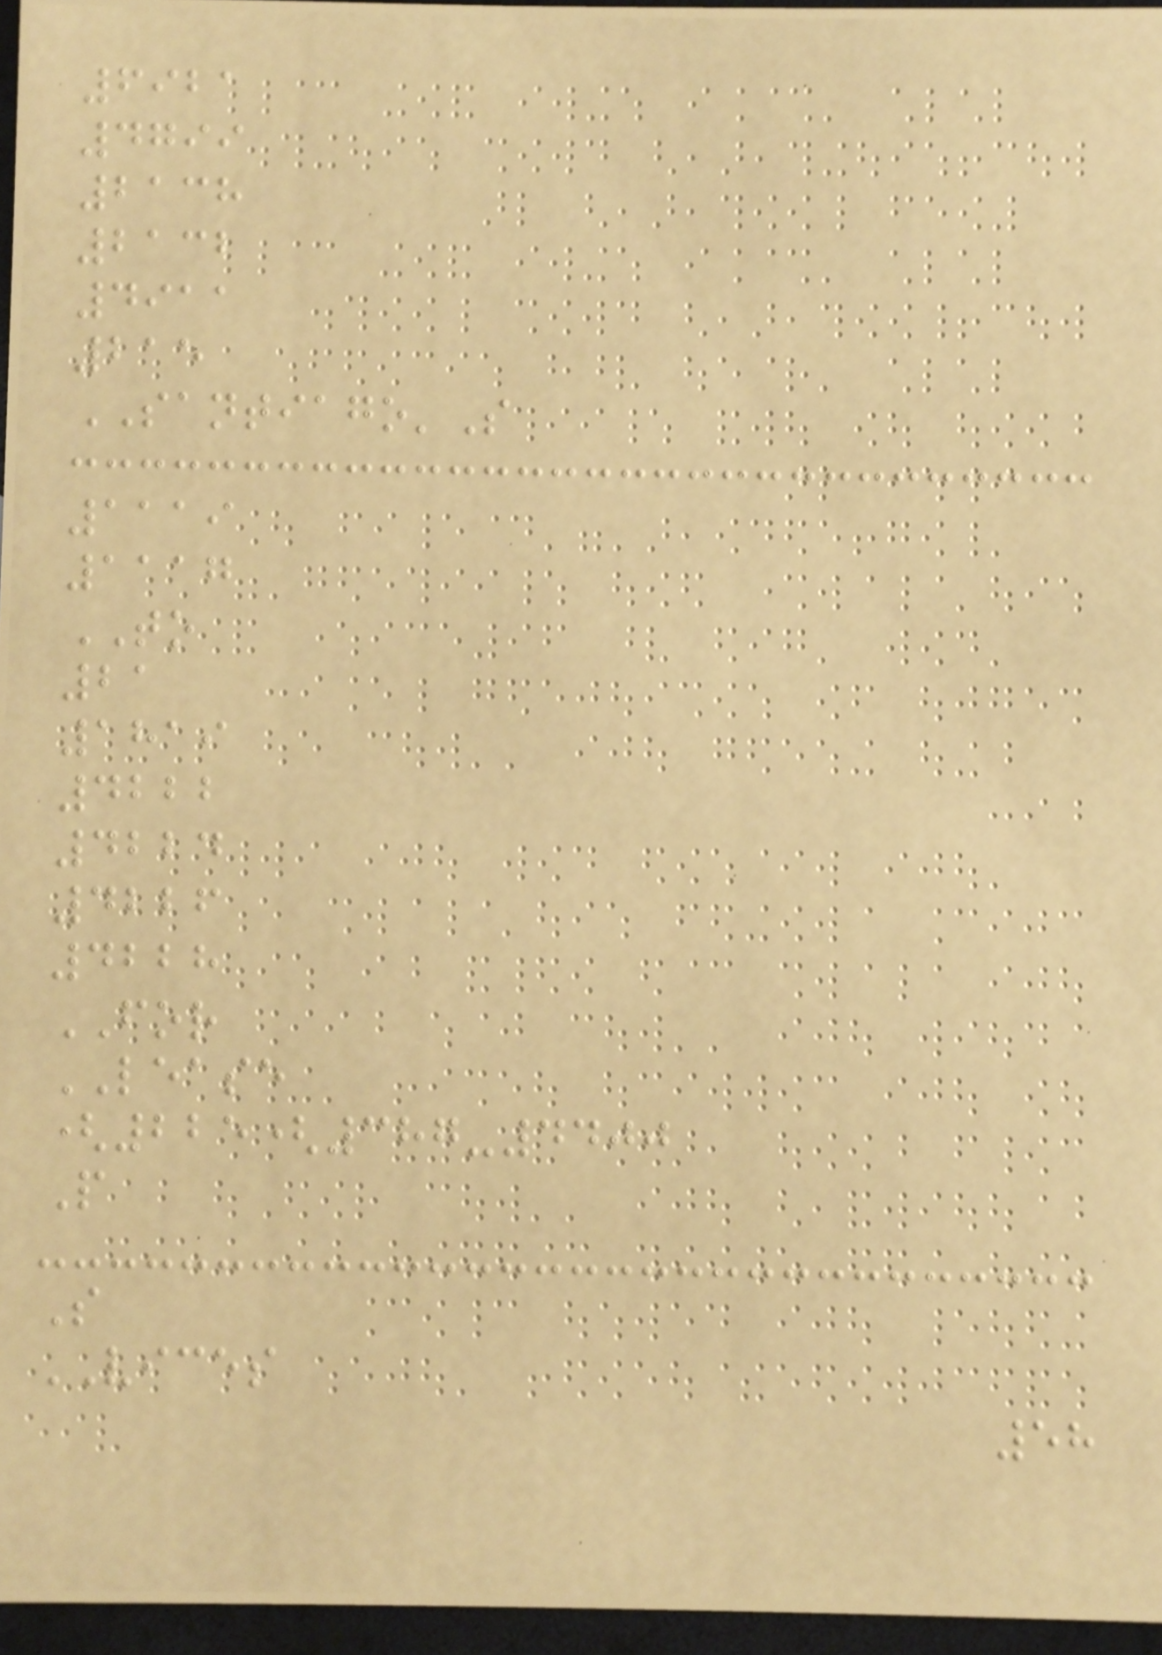6921
4799
2138
2132
4911
215
SANTIAGO'S
1119
1117
TO
21
1819
4222
4224
4226
4228
FOR
LEASE
(225(387-4400
P
S
VICES
58
